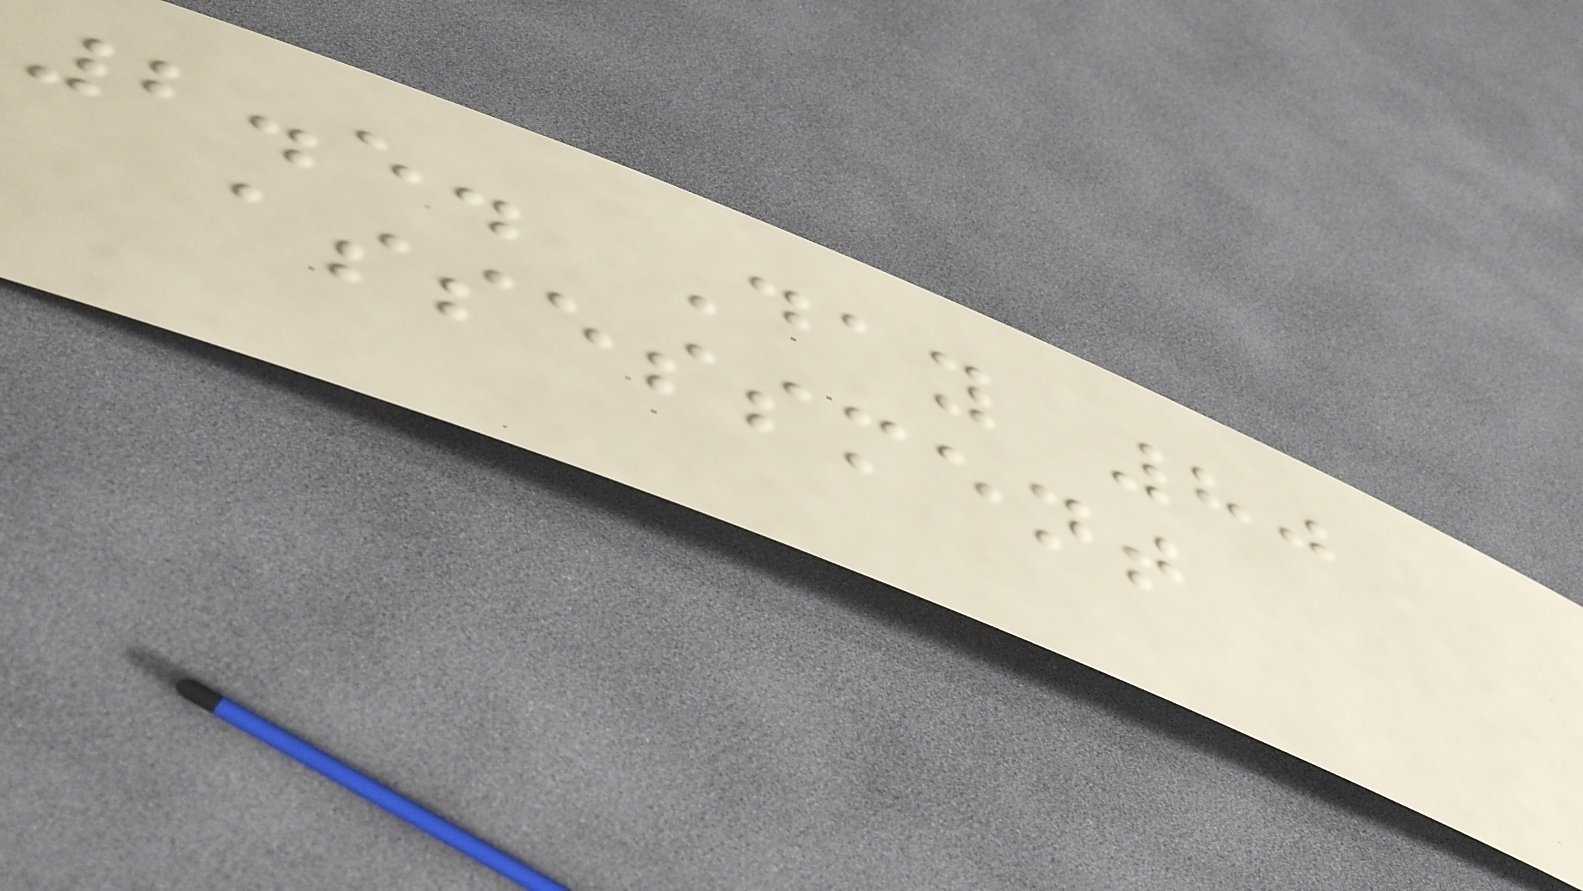2.5. Day 80
assessment
